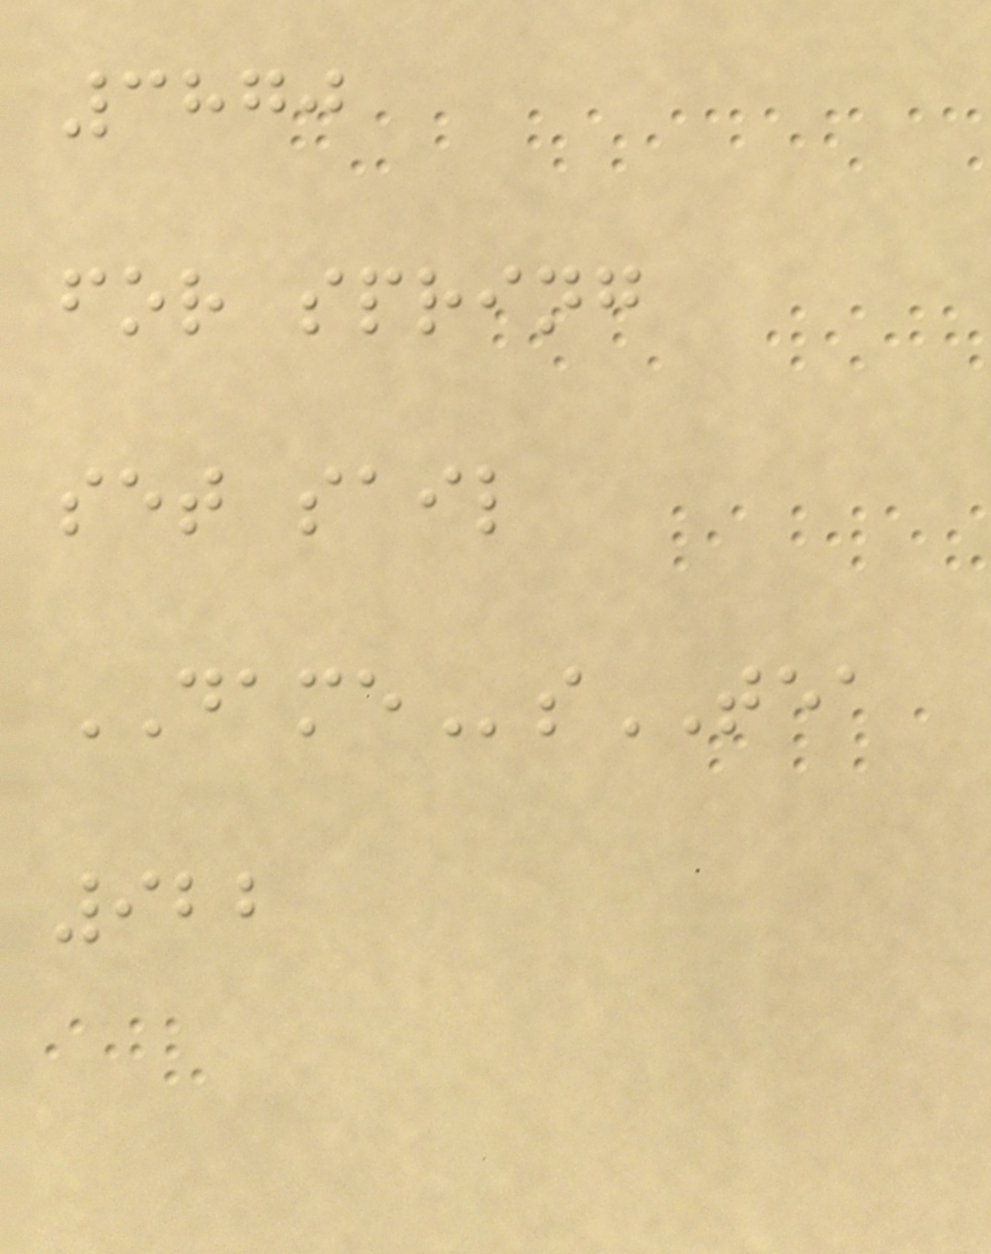3870
for spring
set sail
DAMEsTEA
922
